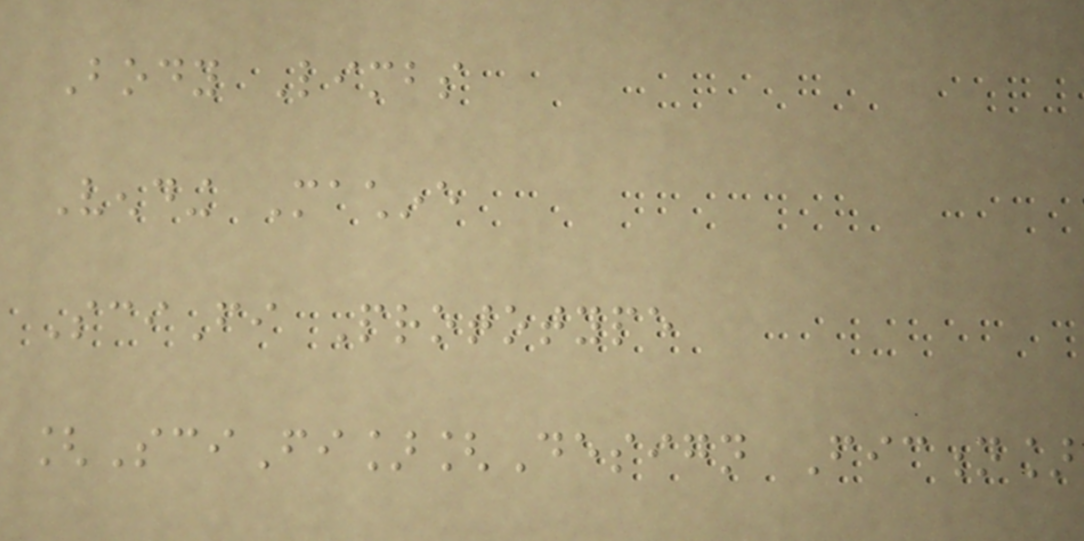Body Limbs
Vending Machine
SciFi Prototype
[SciFi][Design Fiction]
